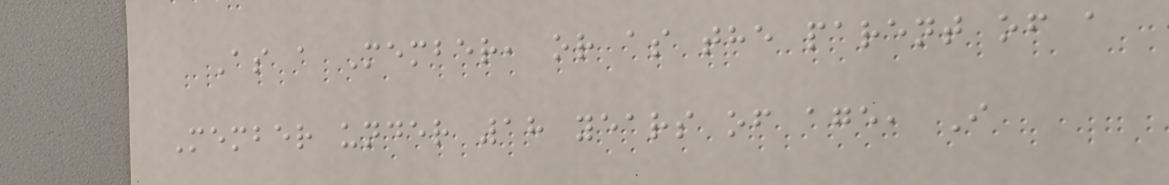As a Member, or as the parent of a
Member under 18 years of age, I
